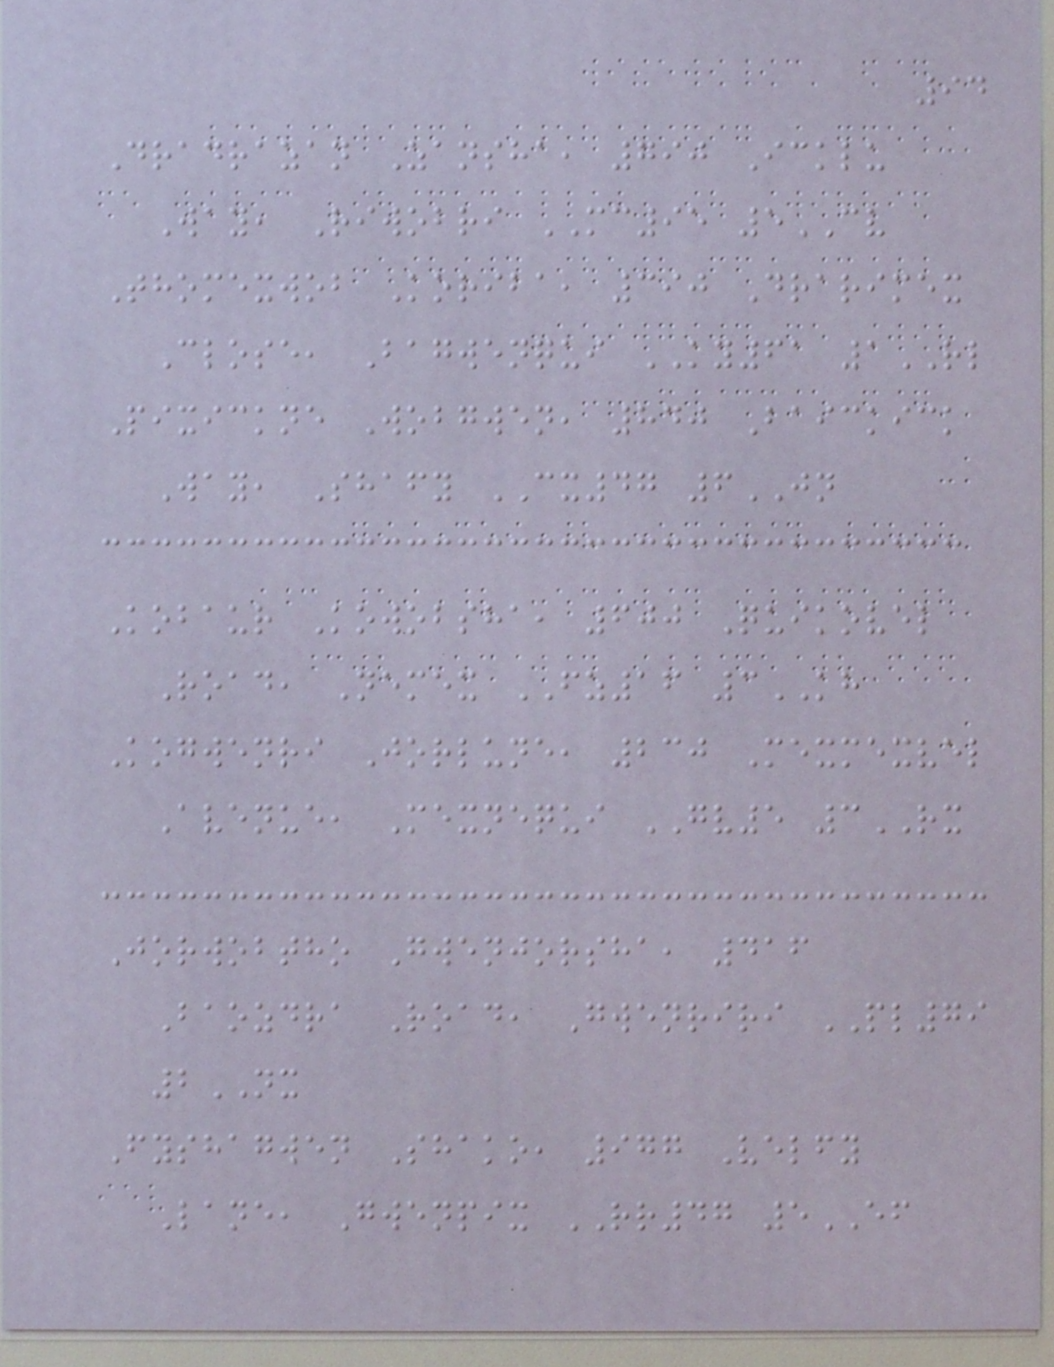94
Dradrazan Zansha, 790 Icklu
Way, Riwobri MC95 5CV
Thomexwob Koriba, 390 Drarimex
Close, Bagwenqui KY61 1RL
Pixickne Wobgwen, 840 Baickick
Way, Shafy CX47 6JN
Kobaur Kowobsha, 600 Quikovel
Road, Nemex FZ16 3KH
Kogwenri Jorlune, 230 Mexmexvel
Avenue, Mexnequi GV5 3RX
Jorwobtho Gwenjorsha, 416
Baozdra Road, Gwenriri PL79
2NX
Fyshagwen Shako, 977 Velfy
Lane, Gwenpix RR47 5EF
